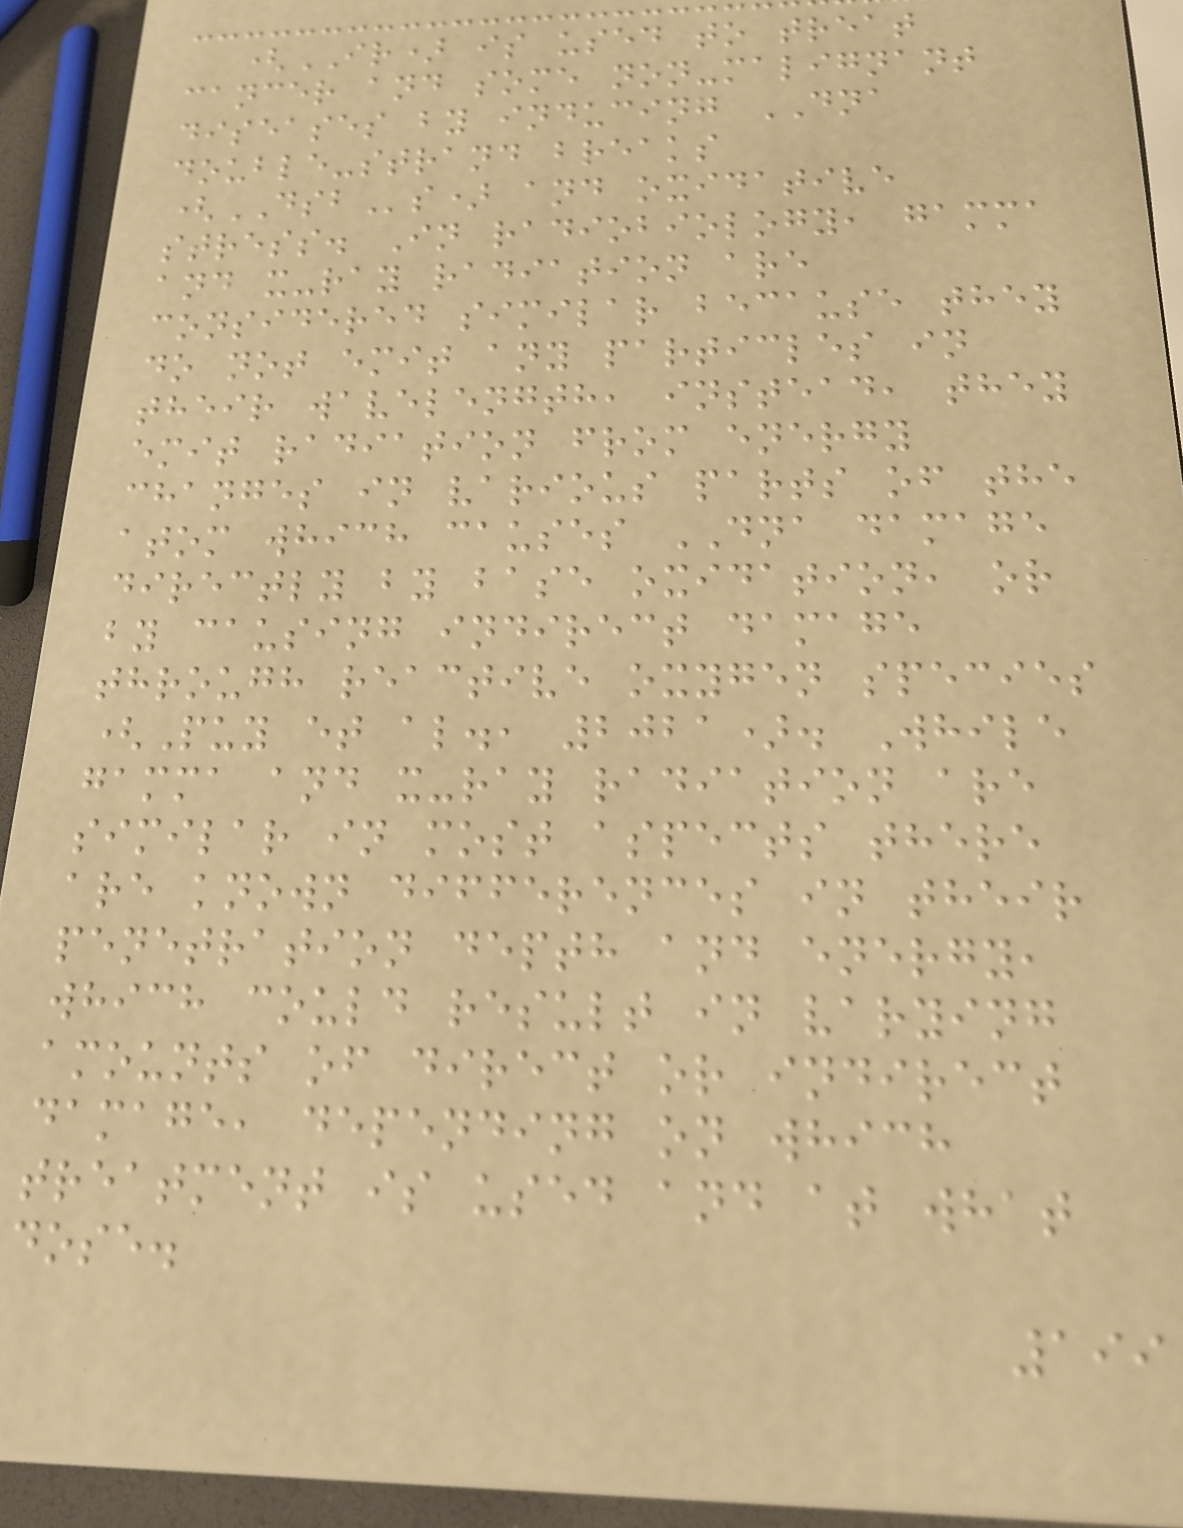(IR) is used to treat
cancer and some non-malignant
diseases by inducing DNA
double-strand breaks
(DSBs) and oxidative
stress. In radiobiology, gamma
and x-ray radiation are
considered similar because they
do not emit any particles in
their wavelength, instead, they
emit radiation from energy
changes in various parts of the
atom which causes DNA damage
directly by base oxidation, or
by causing indirect damage
through reactive oxygen species
(Puy et al., 2021). While
gamma and x-ray radiation are
similar in most aspects there
are known differences in their
penetration depth and energy,
which could result in varying
amounts of direct or indirect
damage, depending on which
treatment is used and at what
dose.
199
